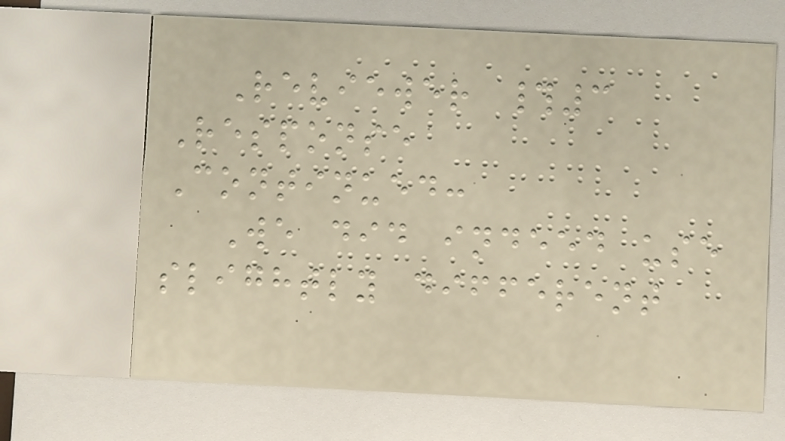Reviewer #3
Response
Continued:
We did indeed use
slightly different
